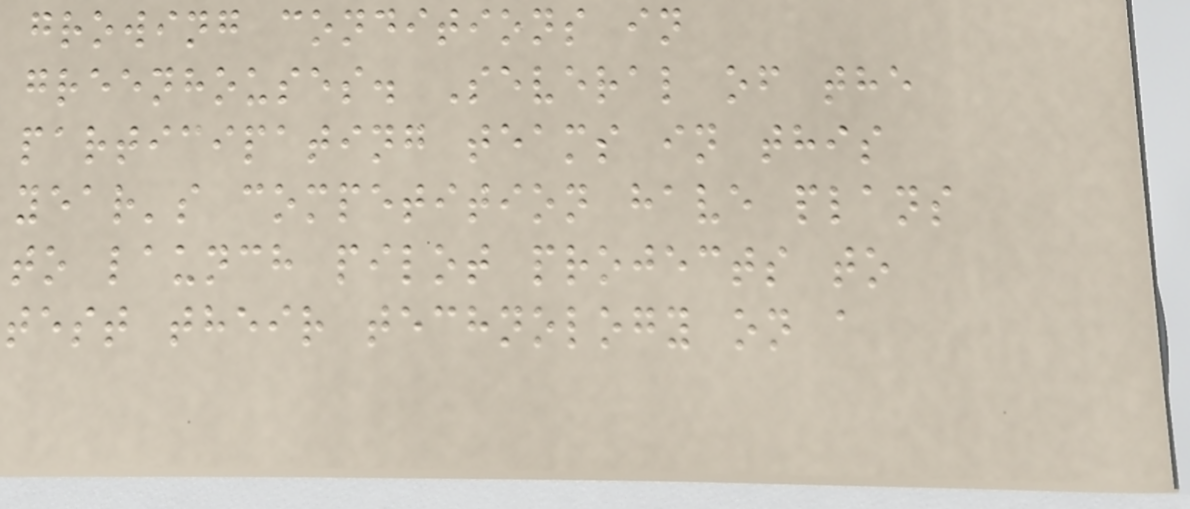growing conditions in
greenhouses. Several of the
participating teams in this
year's competition have plans
to launch pilot projects to
test their technology on a
